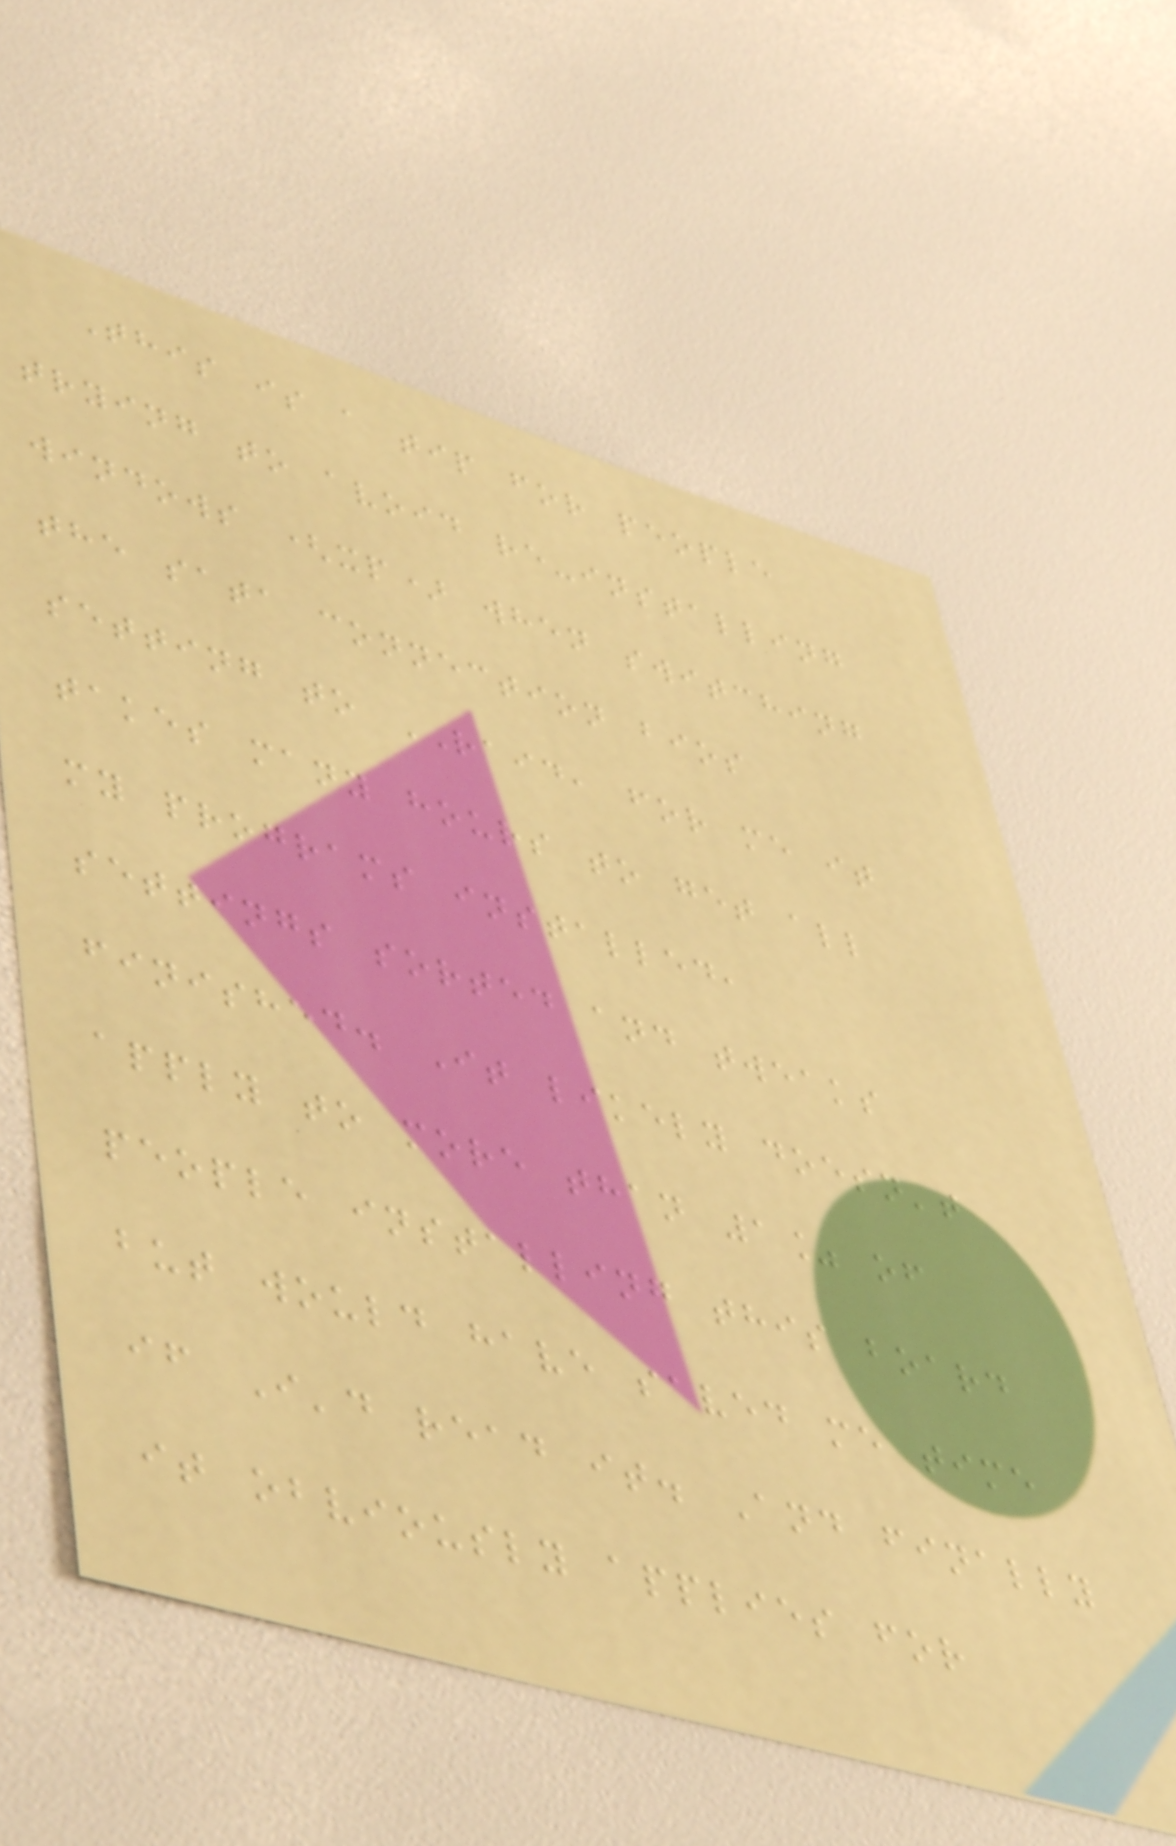This is a tip for people
trying to avoid re-installing
windows (xp) when switching
the sata connection bios
setting to RAID, for me it
takes many hours to get all
my programs installed,
settings sorted and tweaks
finished. It likely doesn't
apply to more than 1% of
people installing this board
but would have saved me time
if I'd read it. And finally
it obviously applies for
